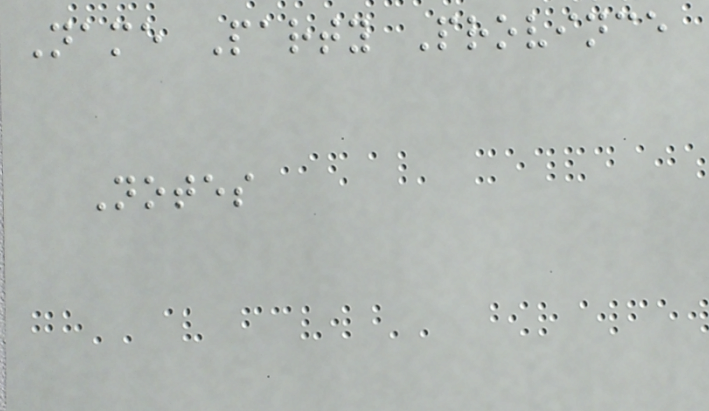Name Party Province
Notes
